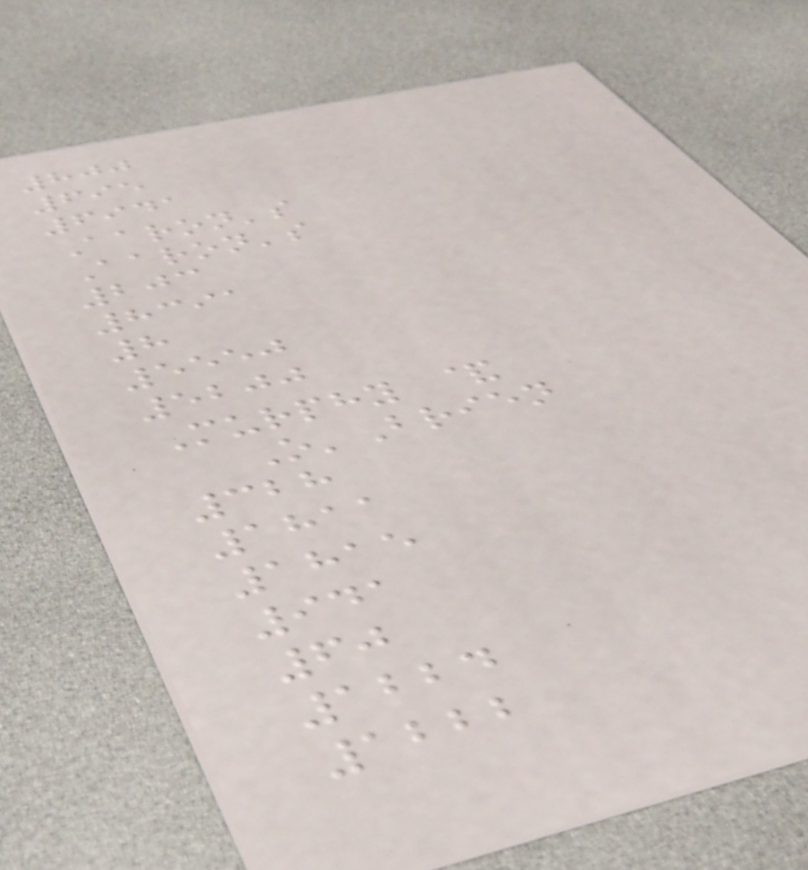800
695
6941
Aaron's
Aaron's
203
8391
8
5550
5200
Murphy &
O'Brien
328
1811
1815
941
60
1224
1222
